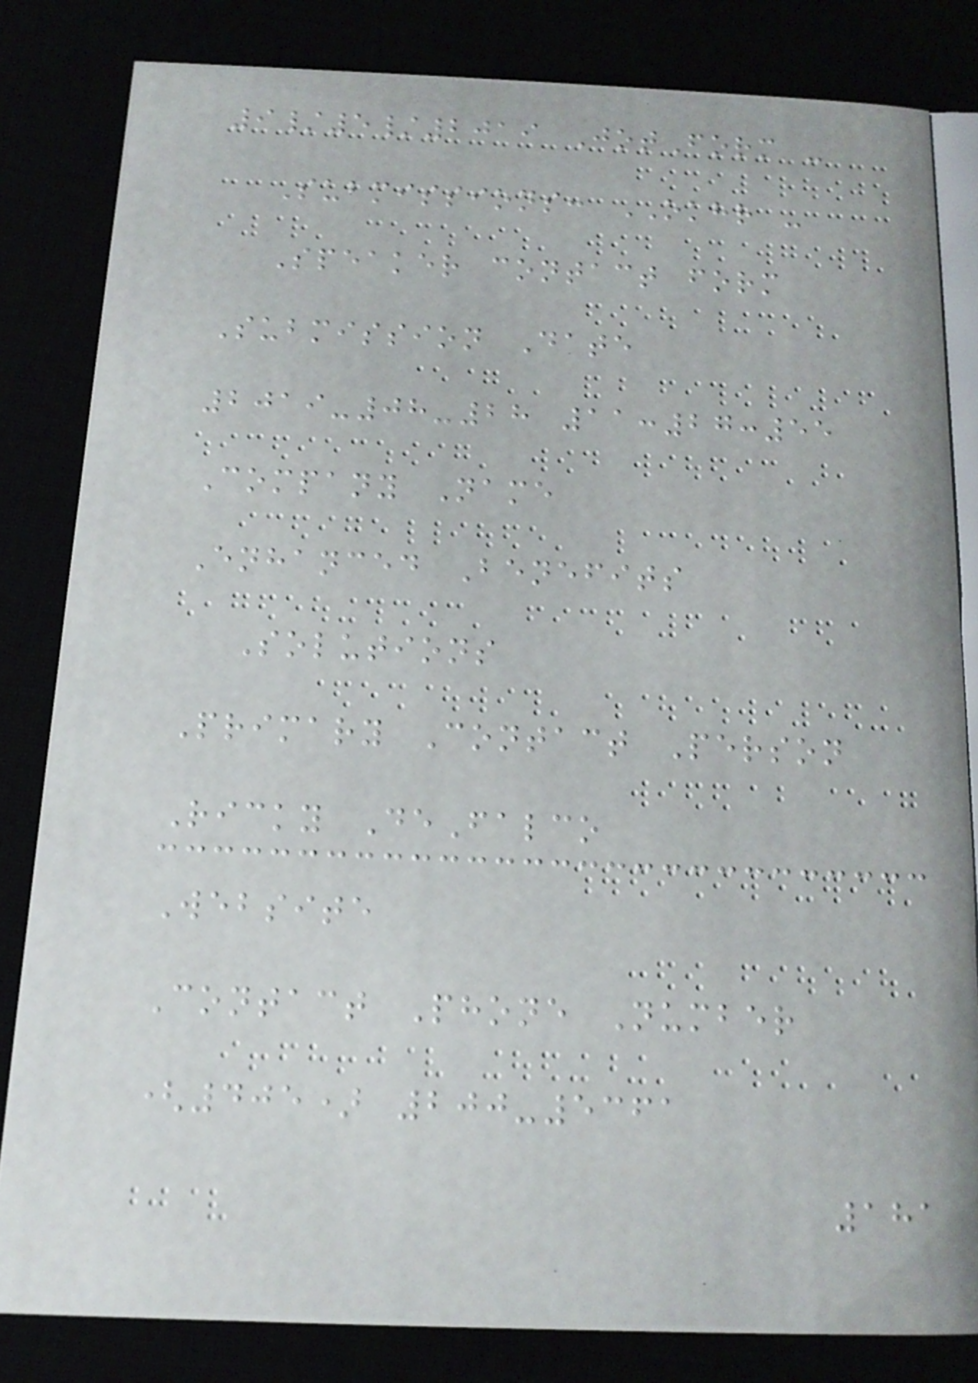9/5/2019 JotForm -
Submissions: OKHR -
Speaker contact form
Submission Date
2019-08-28 11:27:55
Company Name
Enhanced Benefits
Solutions
Primary Contact Person
Ricky DeFalco
Website
Contact Phone Number
(405) 200-5361
181
